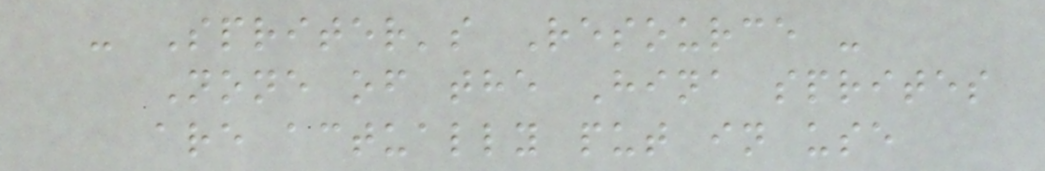- Spriter's Resource -
None of the Hina sprites
are actually put in use
